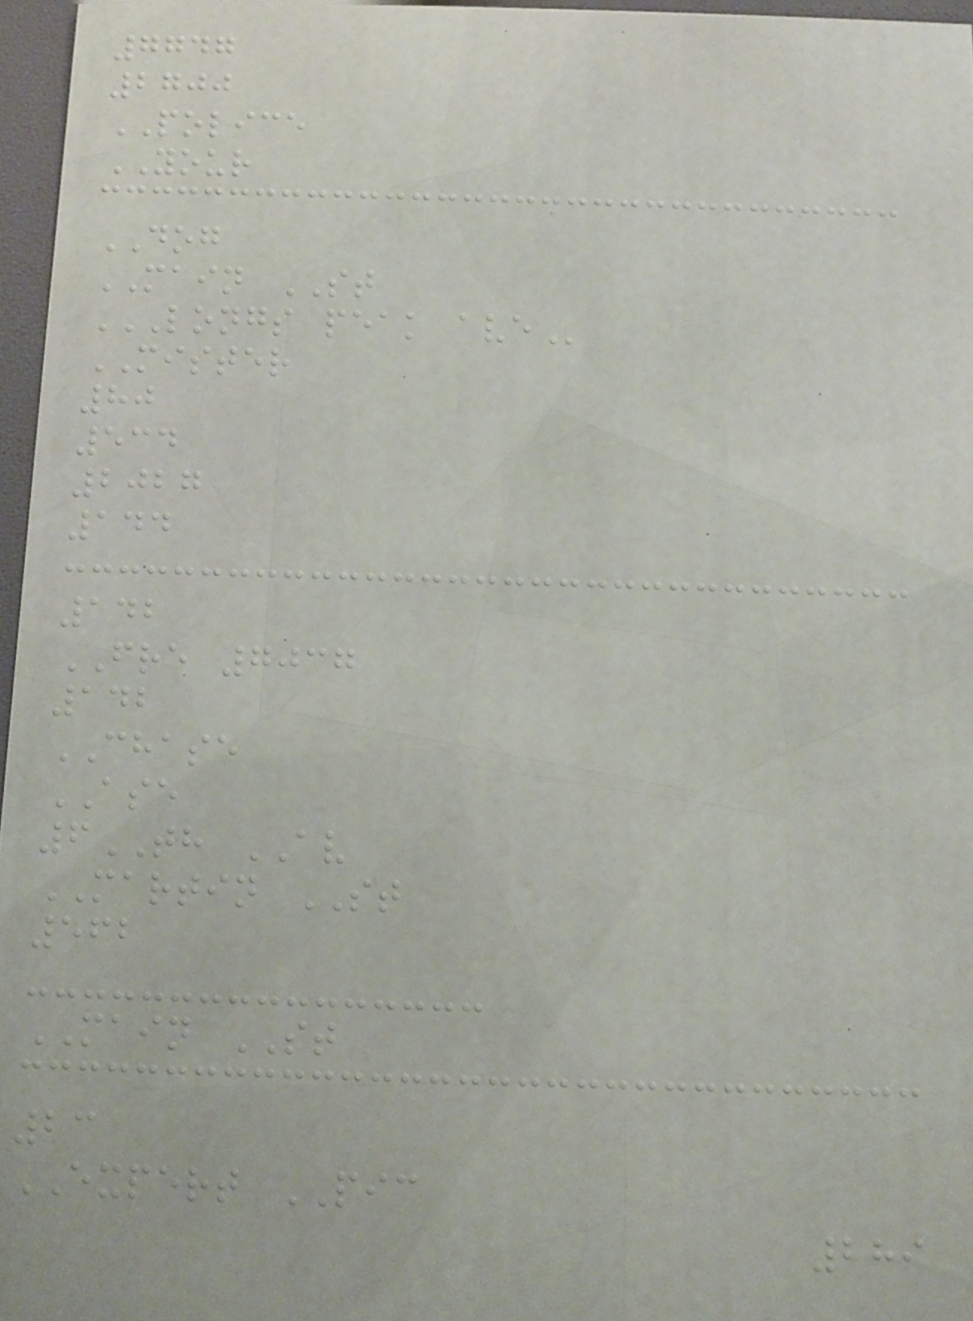7747
2700
POLICE
YOUR
DOG
MAIN ST
LONGS PEAK AVE
MISTER
80
534
2027
144
142
FRE 7037
142
CHASE
ASE
6TH AV
MARTIN ST
562
MAIN ST
23
EXPERT PIC
289
